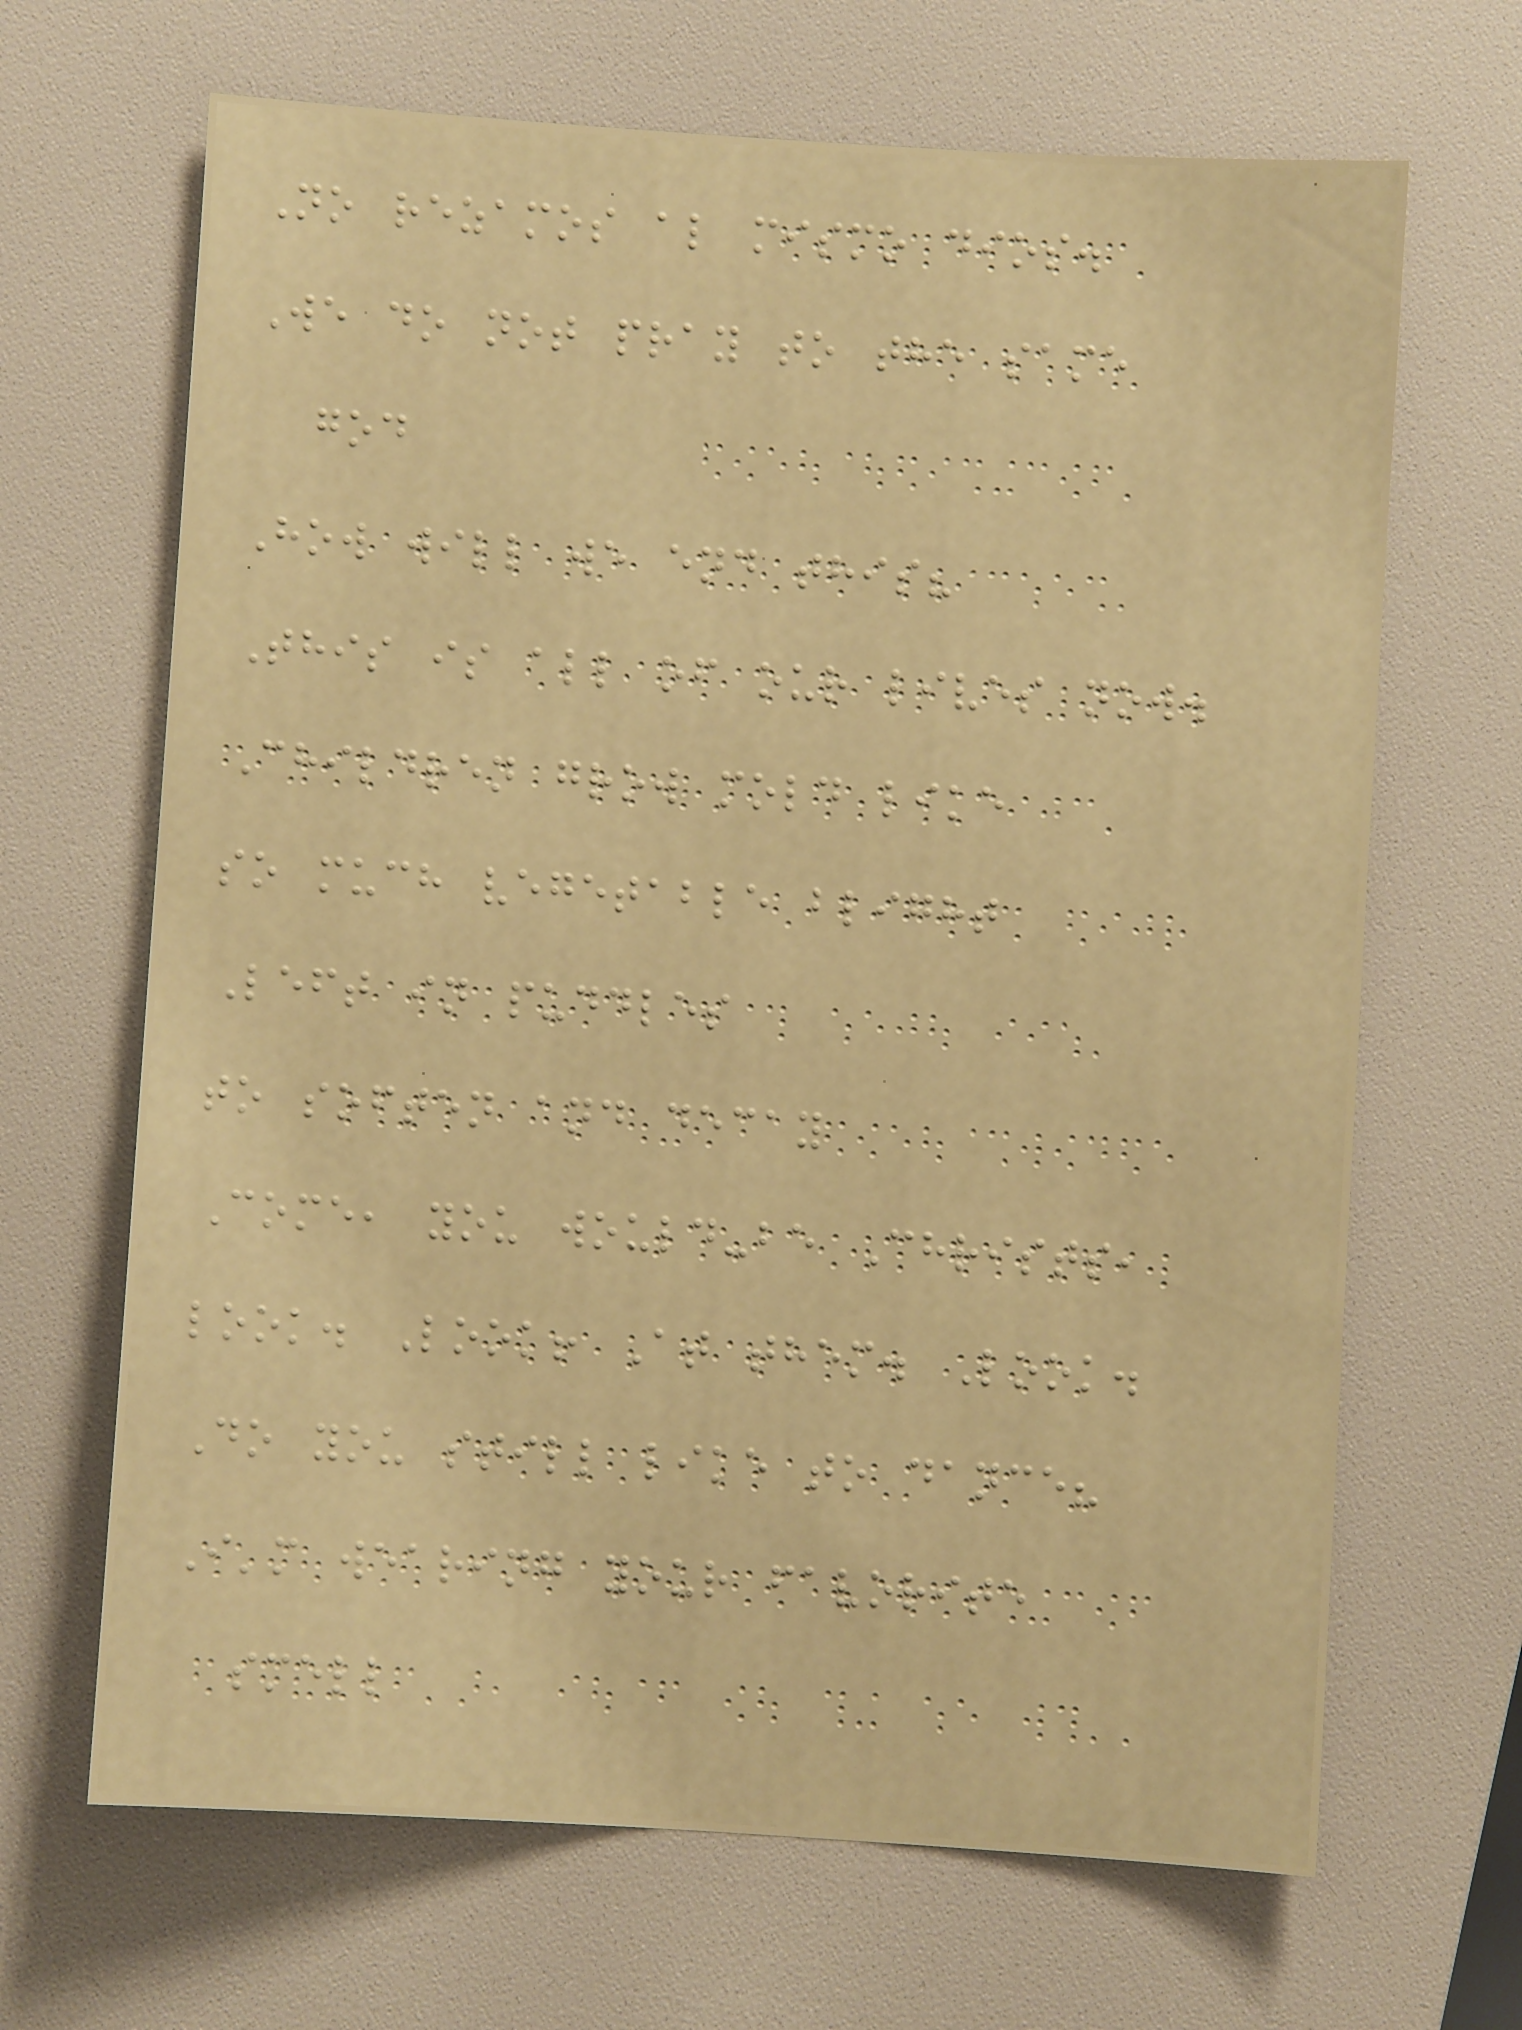No rezamos al mismo dios.
We do not pray to the same
god
How will we end this?
This is all of our lives now.
Children grow mold like
so much vegetable blight
Left in puddles
to soften and decay
Come, you would-be Christs,
look. Look! At them. Look.
Do you still like to dance?
I'm wearing your favorite
smell
